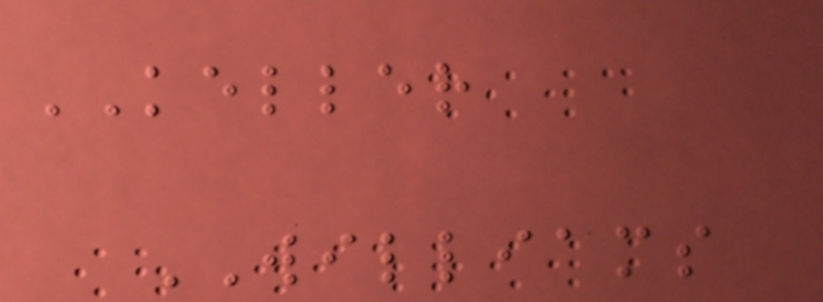KELLER
WILLIAMS
